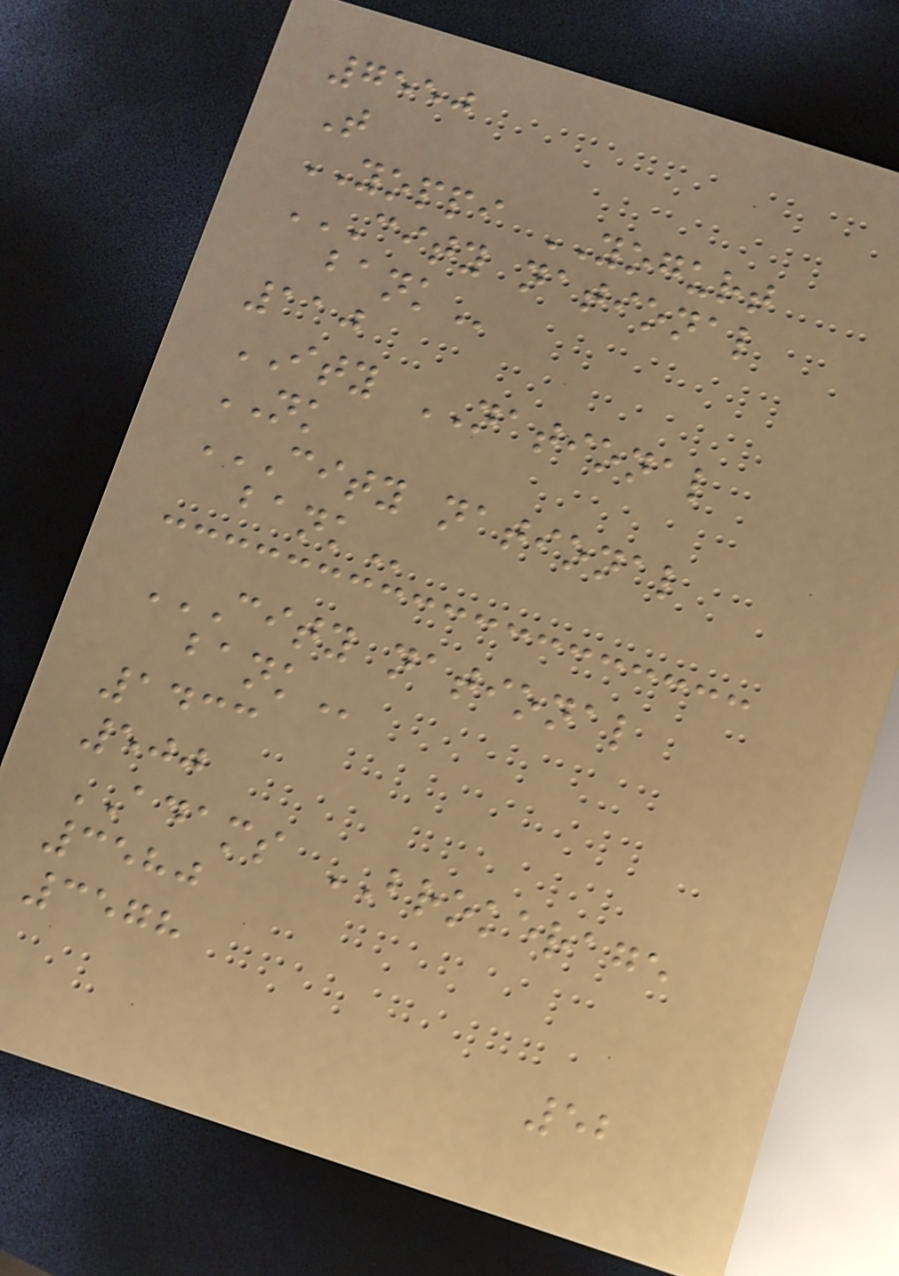7550
T
YOPPI YOGURT
CITY NATIONAL
BANK
110
ITY NATIONAL
NK
CITY NATIONAL
BANK
CITY NATIONAL
BANK
1433
500
ADAMS BROKERAGE
3580
3578
52
